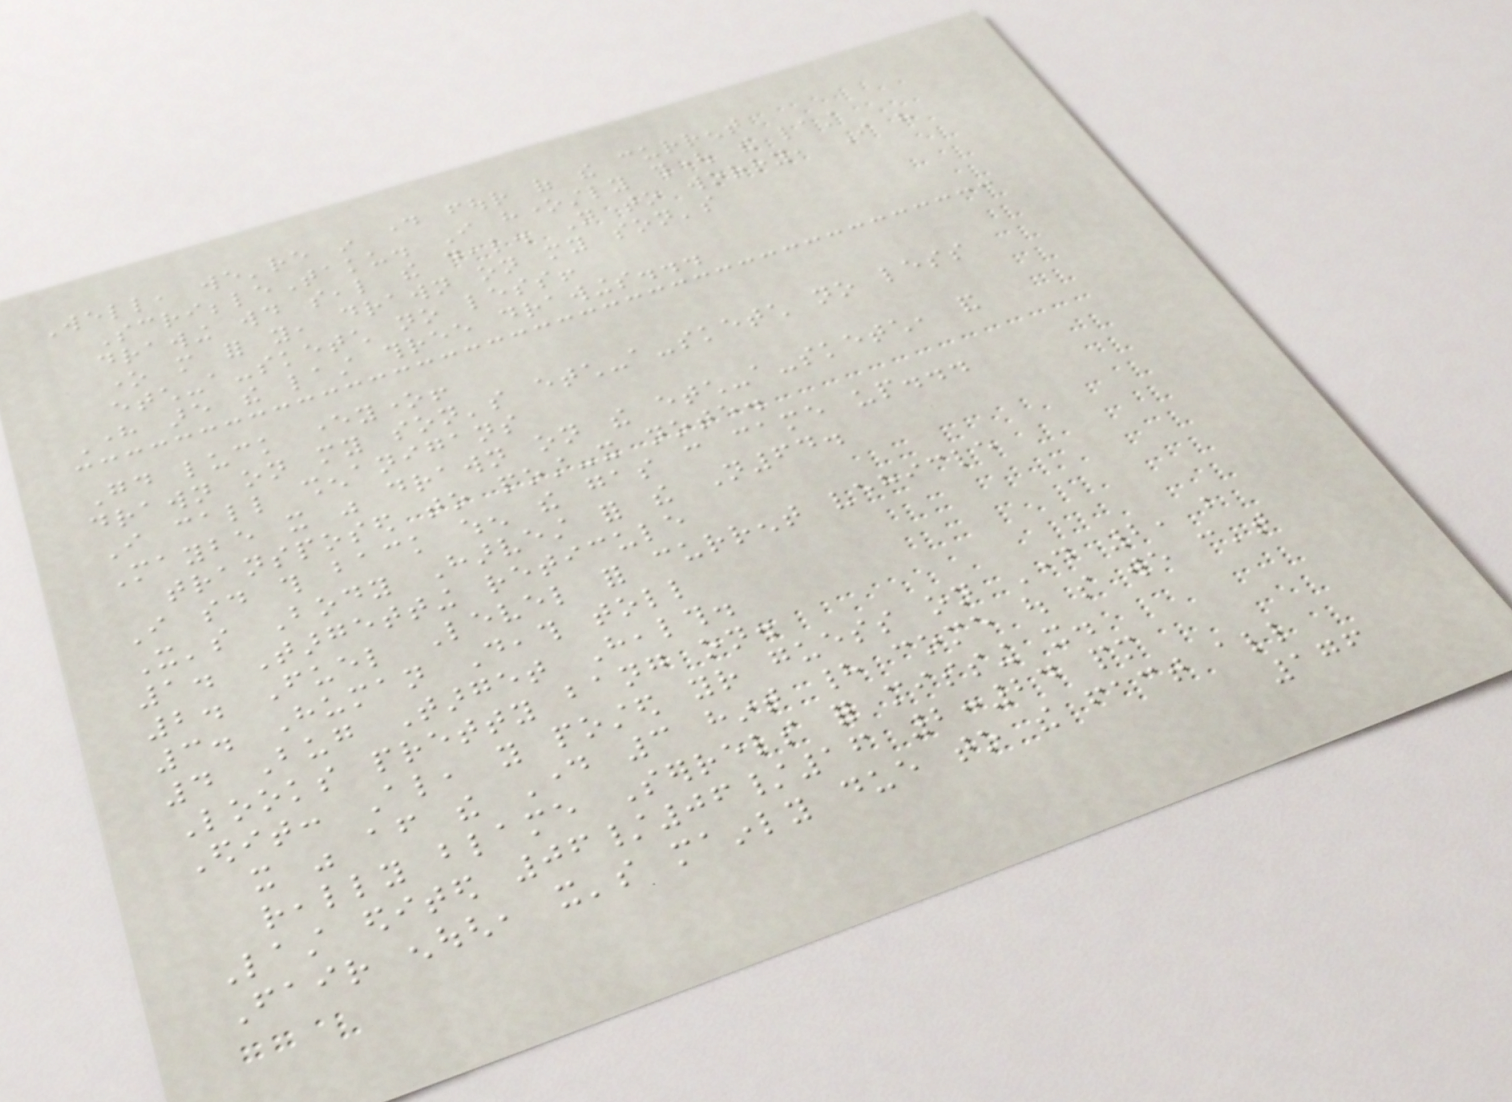Well, we're in day four of the current
ScribbleTaku. I honestly thought the last
drawing would seal the deal. Not to worry, I have
one more for you, drawn on my son's
etch-a-sketch no less!
Here are the last three drawings...
Good luck everyone!
drawn on my son's etch-a-sketch no less
I call shenanigans
Maybe it was drawn on the etch-a-sketch, and
transposed to post-it note.
I said this back when the gas can came up...
It's Body Harvest for the N64.
1. Targetting reticule
2. Fuel Level for current vehicle
3. Human Death toll
4 Bug Target Health.
Looks pretty bang on.
Edit: Also, you posted your guess on Day 2, but
it was after the Day 3 hint had come out so we can't
really blame Serrels for missing it.
Last edited 06/06/16 2:24 pm
Fair enough, it's mainly due to the fact all
176
